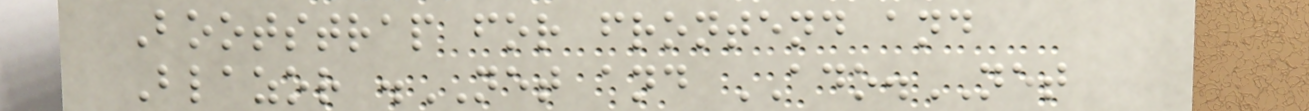Bootstrap for frontend and
Blazor .NET and ADO.NET
